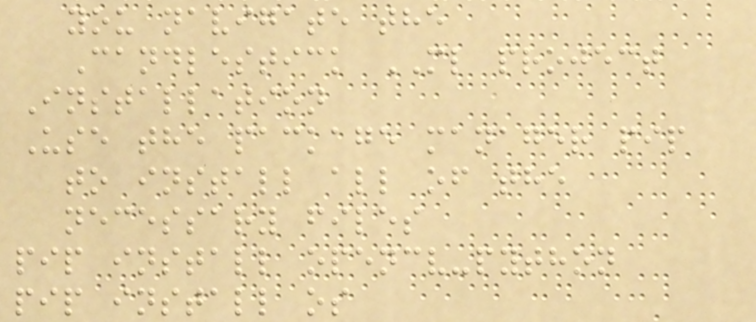you navigate the
Candlestick ML project
Installation
Use the package manager pip
to install all of the
necessary files
pip install opencv-python
pip install os
